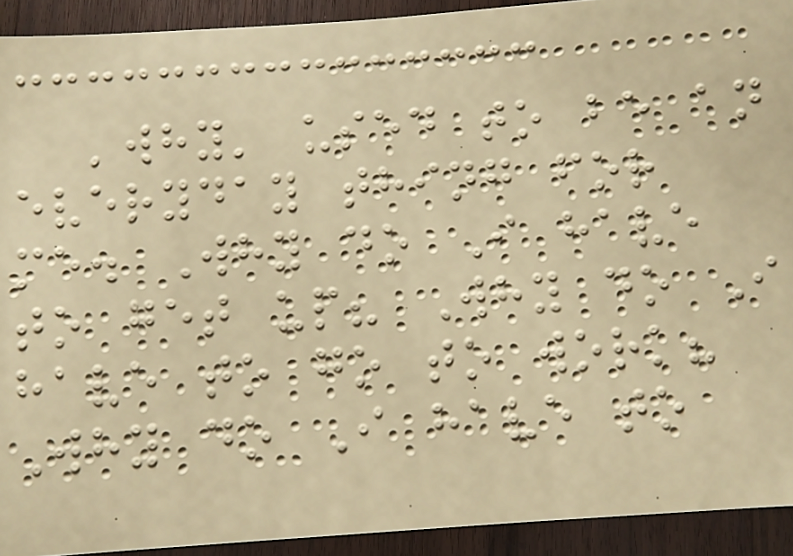'why' used to be an
everyday thing for
me. Why do I have
to get up? Why do I
have to go to work?
Why do I have to
